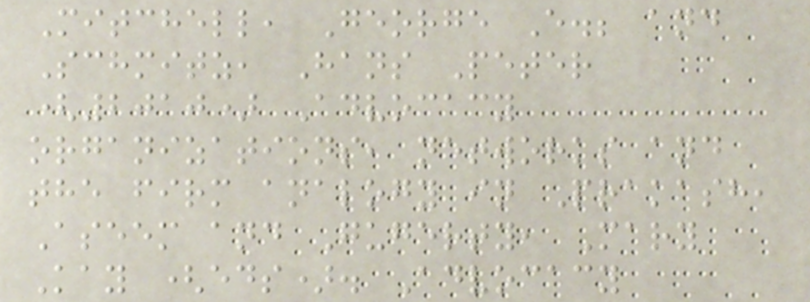Mitchell, George E.; and
Schmitz, Hans Peter
(2010) Advocacy
organizations, networks and
the firm analogy in Prakash,
Aseem and Gugerty, Mary
Kay (eds). Advocacy
